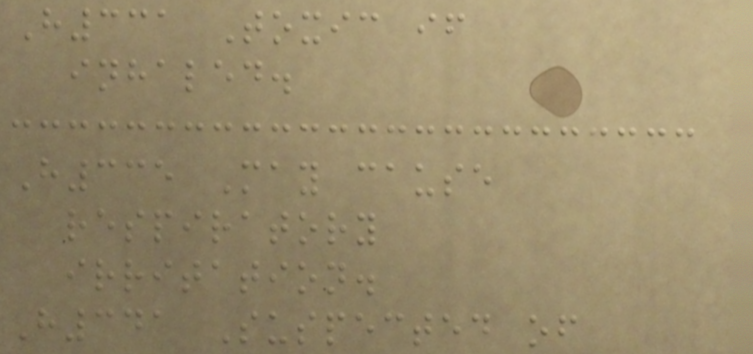H331 Toxic if
inhaled.
H335 May cause
respiratory
irritation.
H341 Suspected of
